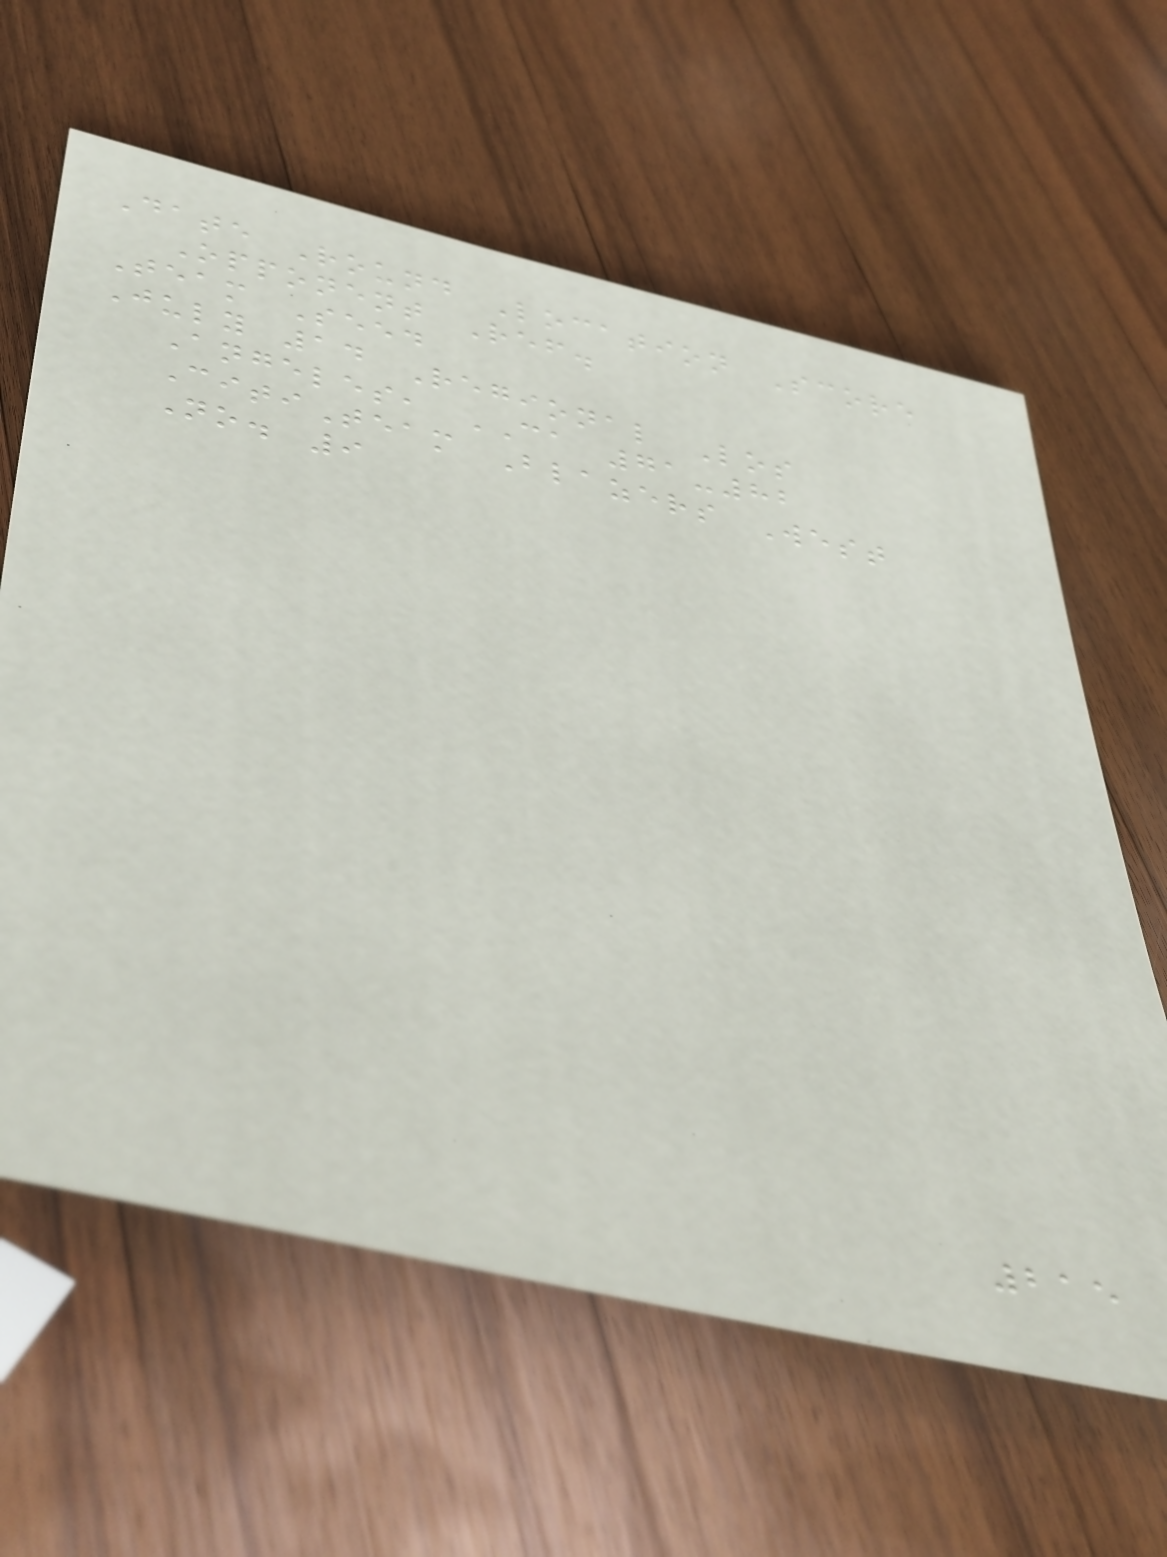Date Round Location Score
Opponent Ref.
Team Seed
July 14 Regional Los
Angeles, CA 71-82
CitiTeam Blazers West
No. 9
215
